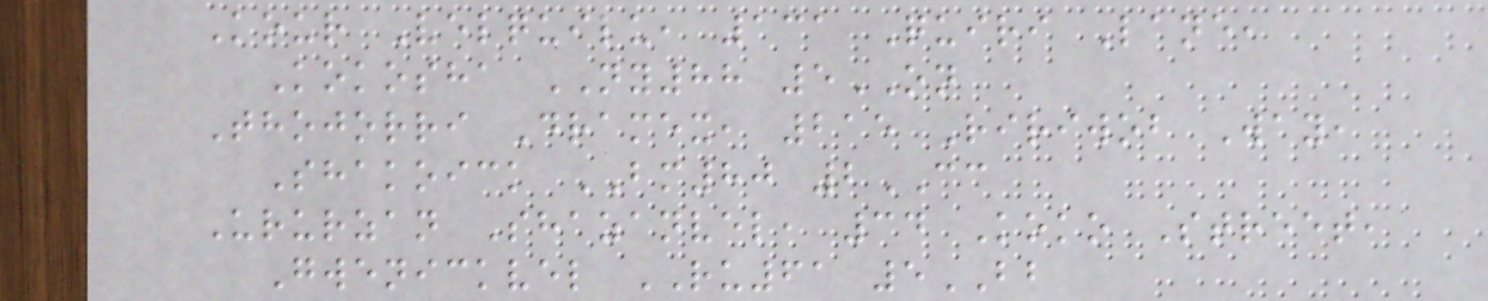Kour Velquilu, 131 Quiri Lane,
Kokosha NY88 5ON
Thojorri Dramex, 215 Ririwob Way,
Shakoick BM80 2CC
Ururzan Shazanvel, 34 Koko Street,
Gwenickvel RU61 5BB
